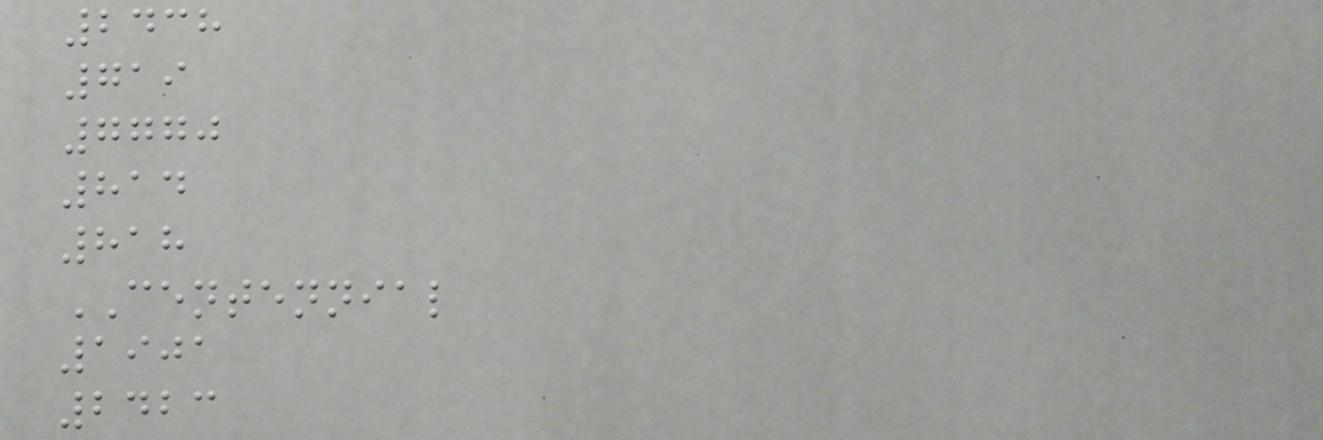2438
719
7770
814
818
CENTENNIAL
1901
2423
